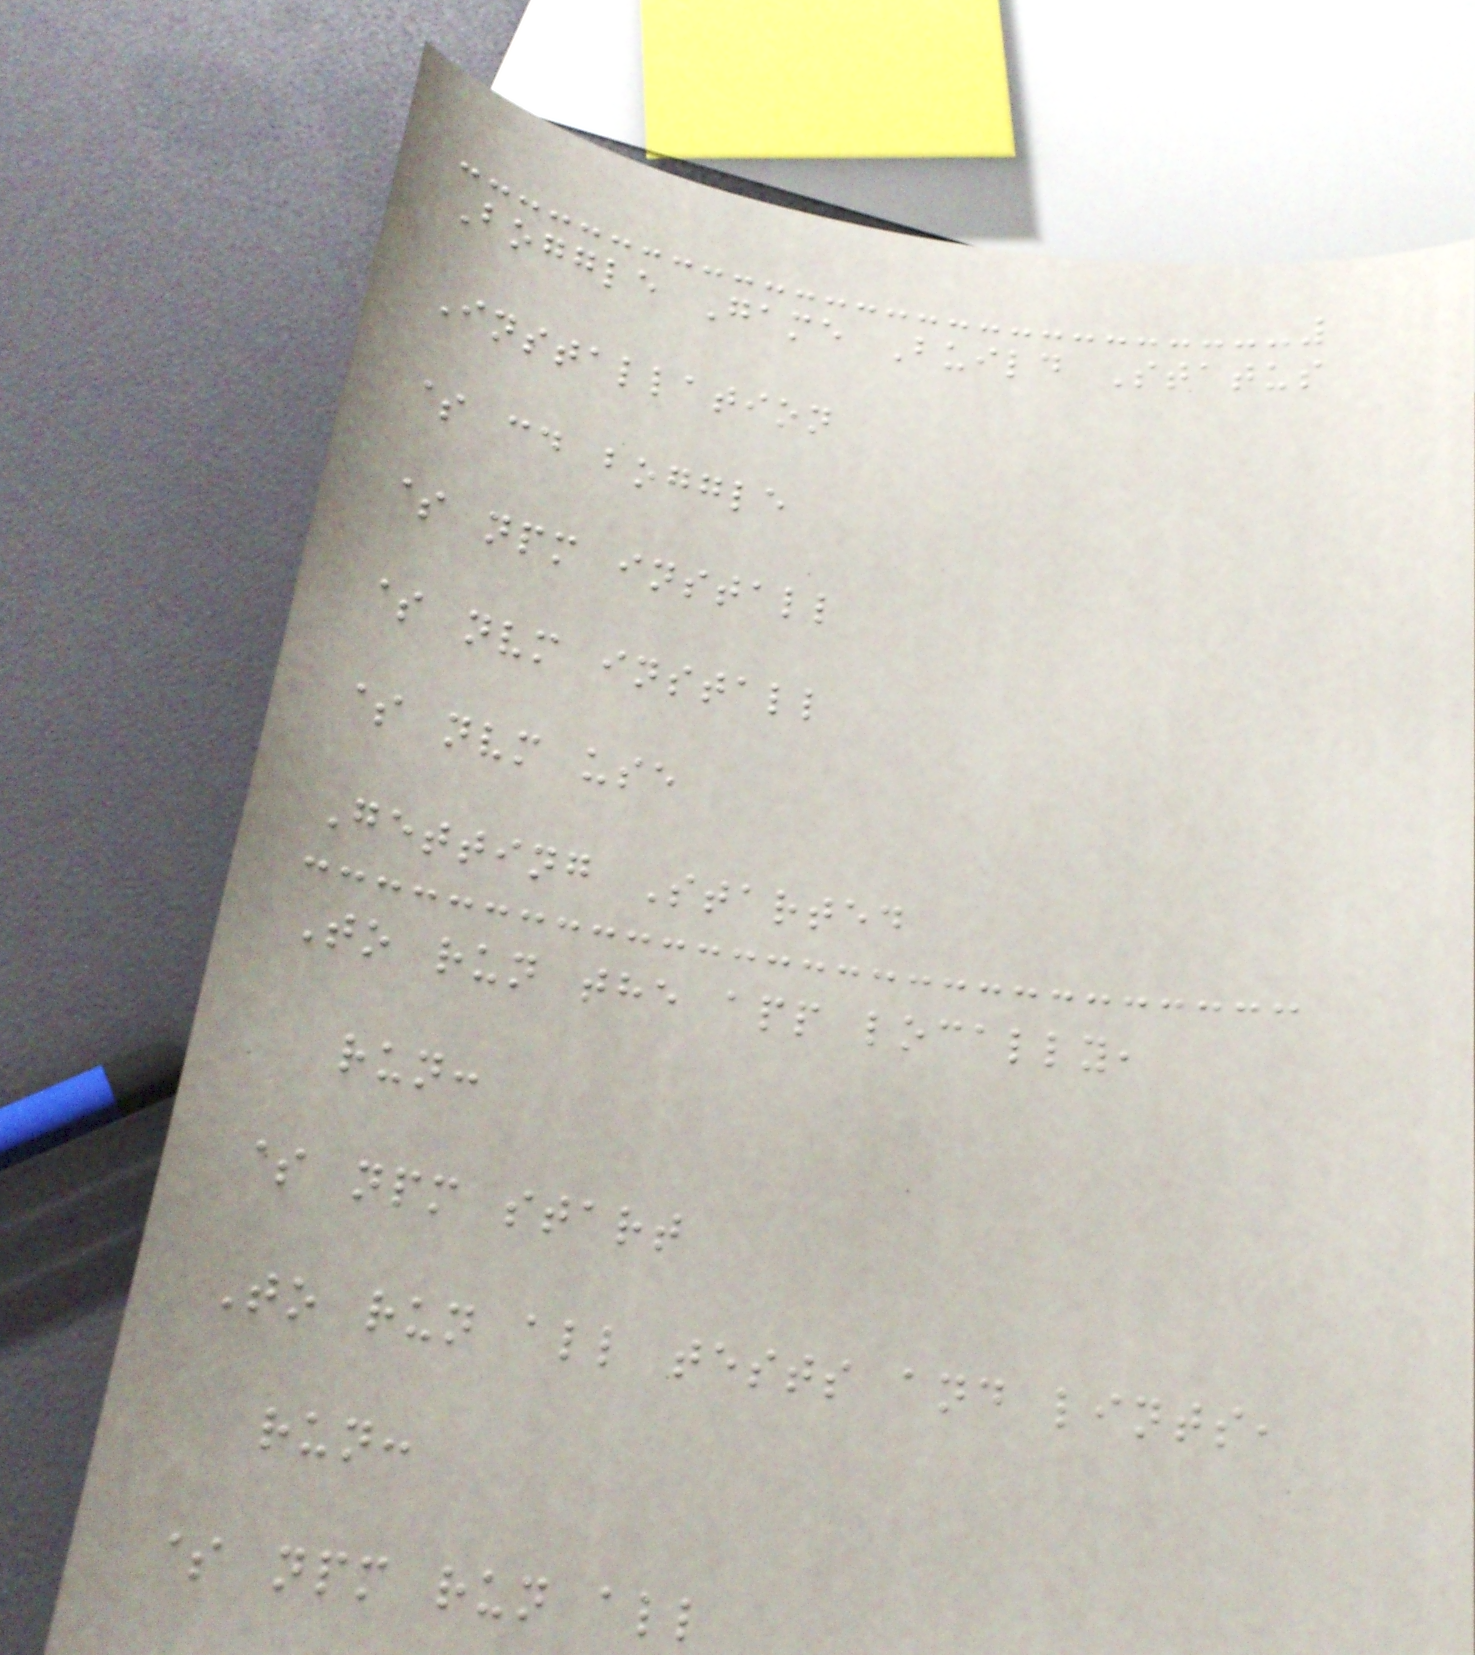Boggle Game Build Status
Installation
$ cd boggle
$ npm install
$ nvm install
$ nvm use
Getting Started
To run the app locally,
run:
$ npm start
To run all tests and lints,
run:
$ npm run all
